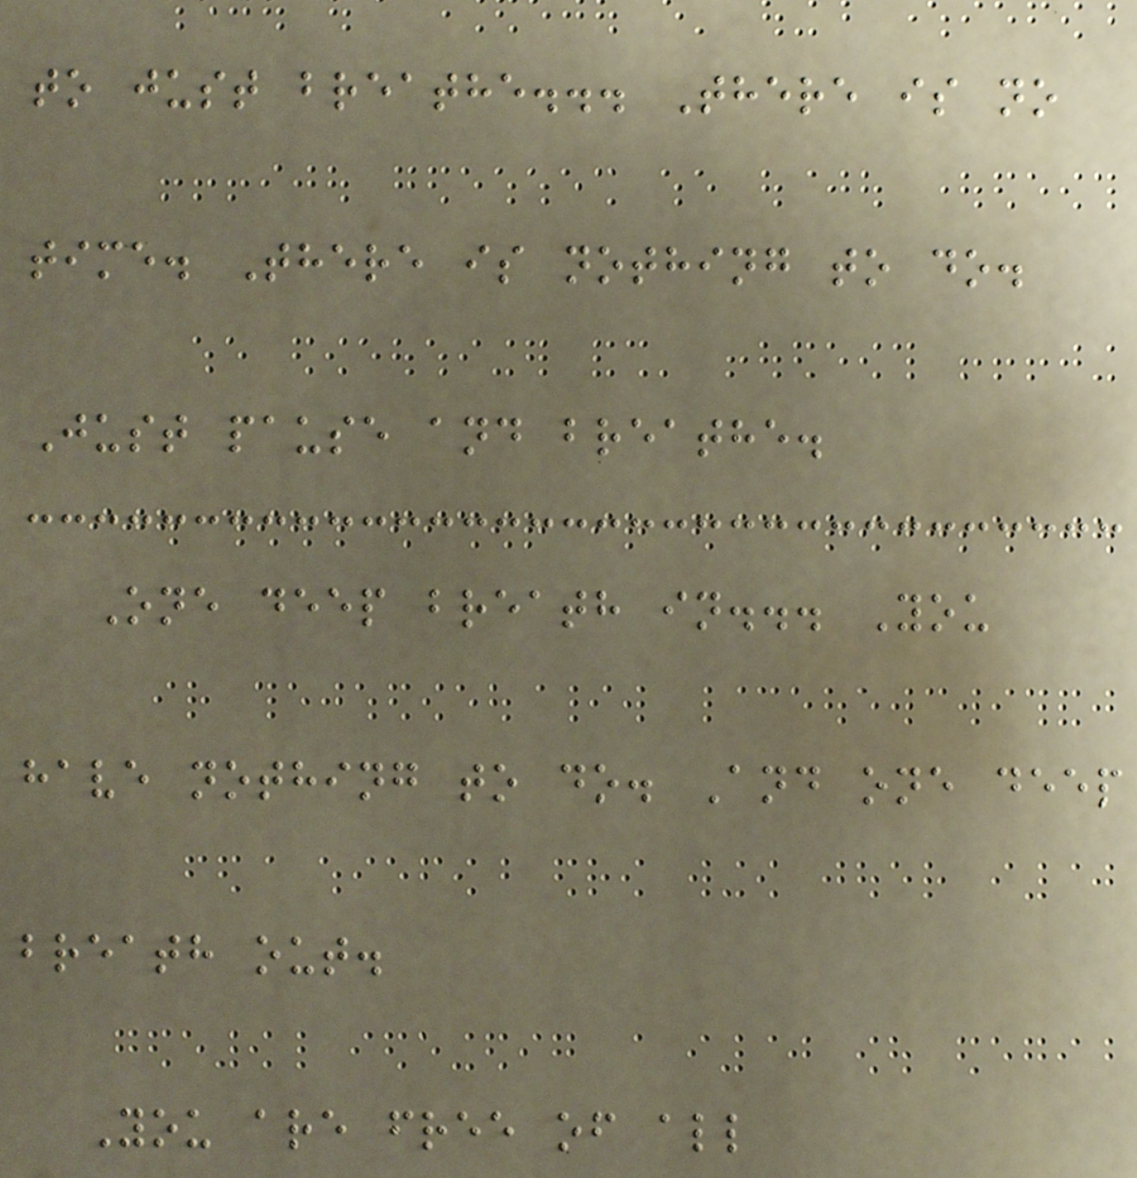to just breathe... There is no
time. There is nothing to do.
Just pause and breathe.
One deep breath in... You
have nothing to do. And one deep
breath out.
You are free of all
